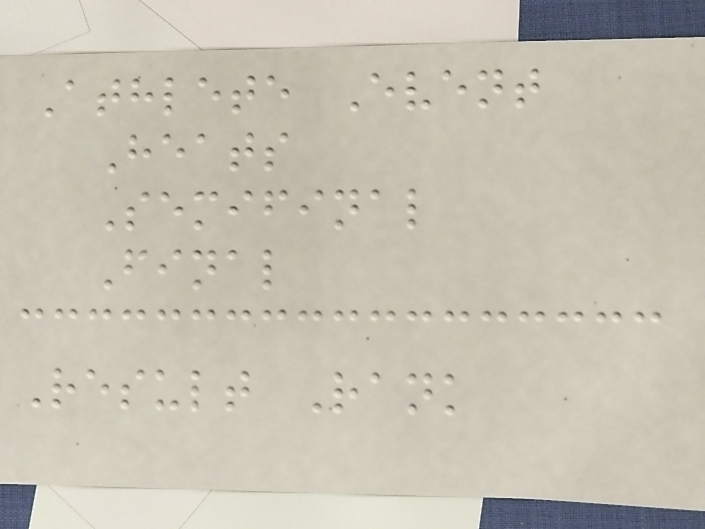Athlete Event
Heats
Semifinal
Final
Result Rank
